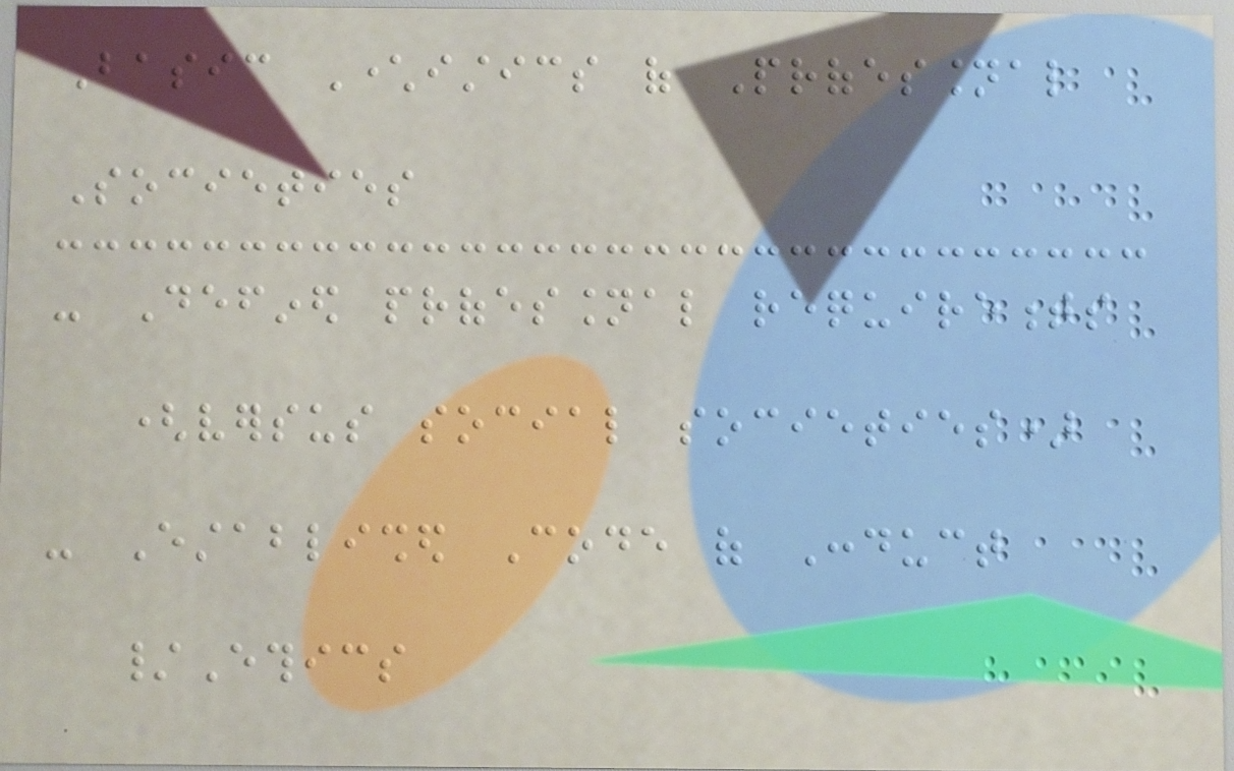Basic Characteristics of Professional
Societies
- Defined professional requirements
(versus social societies)
- Established Code of Conduct
/Ethics
